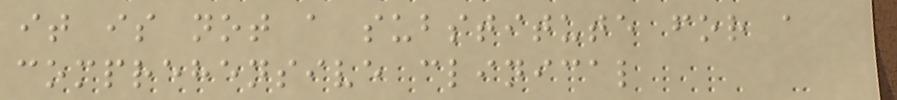it is not a substitute for a
comprehensive clinical
